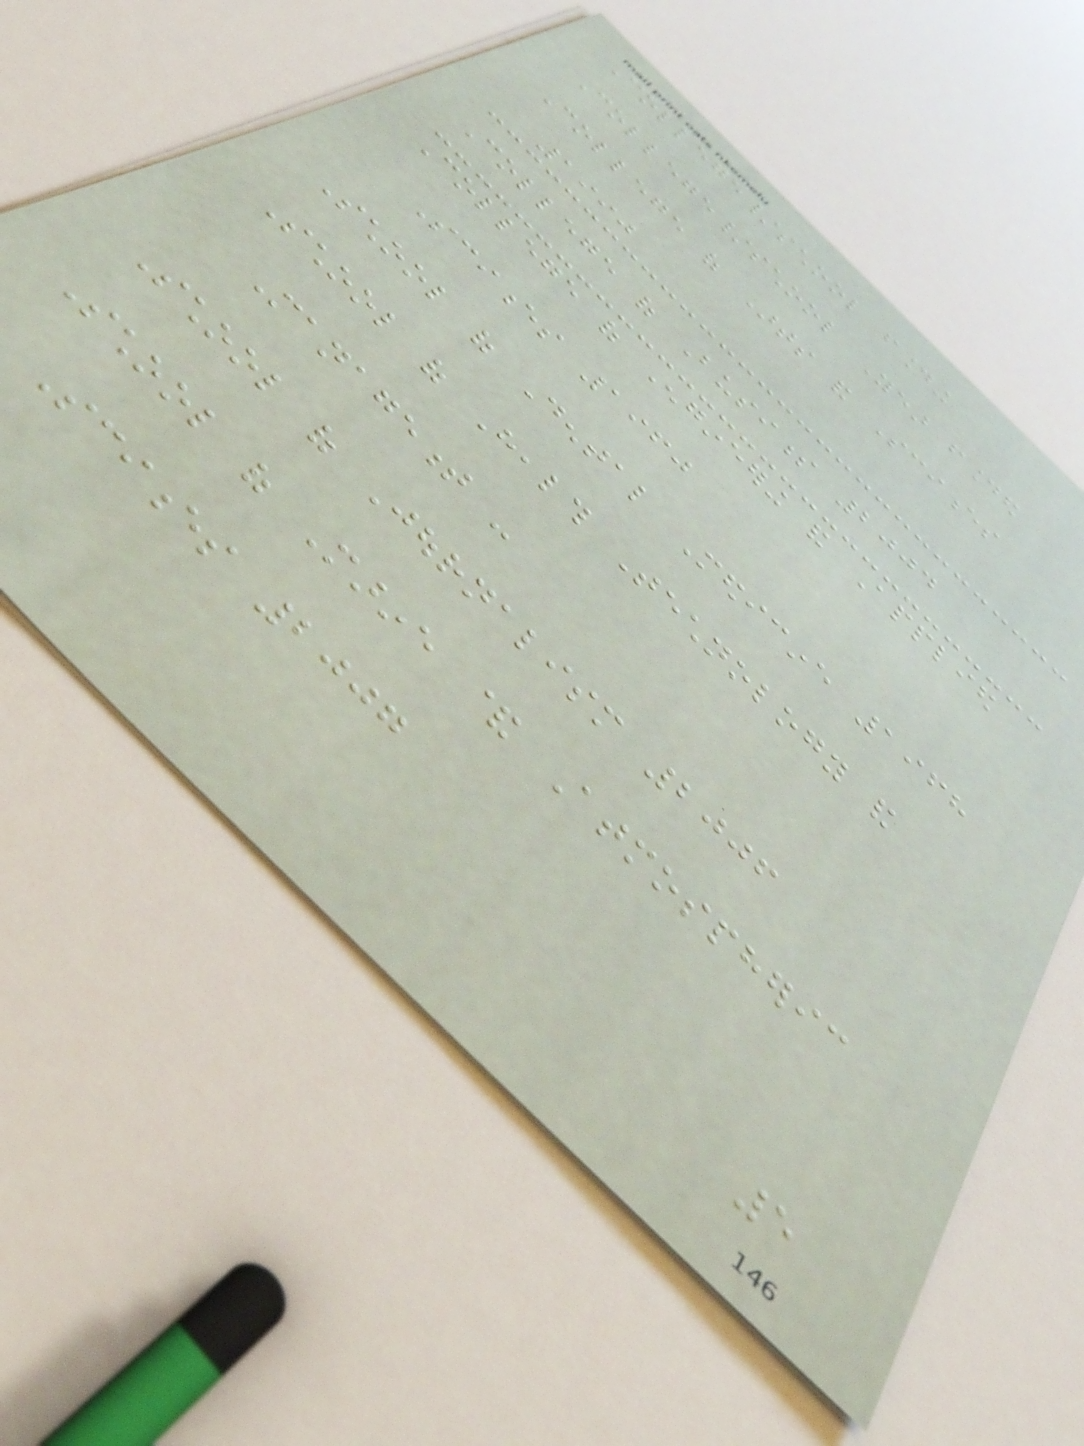College/school founding
College/school Year founded
College of Arts and Sciences
1990
College of Business 2004
College of Engineering and Applied
Sciences 1960
School of Dental Medicine 1968
School of Health Technology and
Management -
School of Journalism 2006
School of Marine & Atmospheric
Sciences 2007
5
